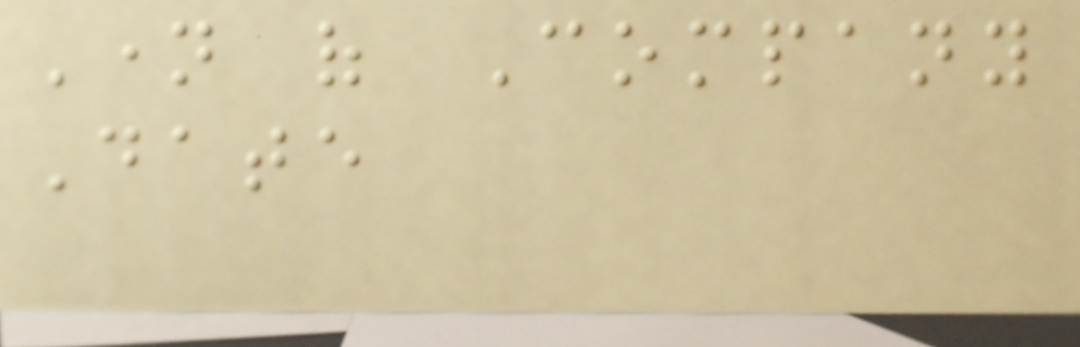Name of Company
Date
